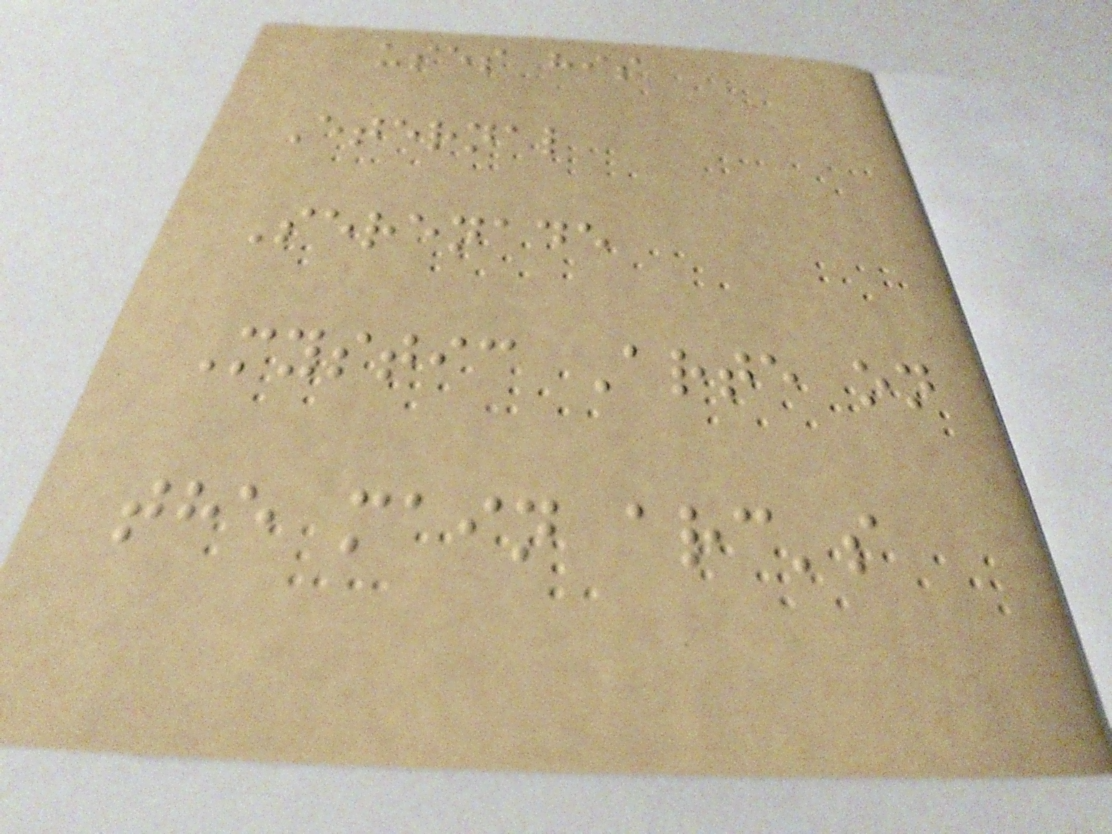uses his
Eternal
Serenade
Mystic Arte on
the main arc's
